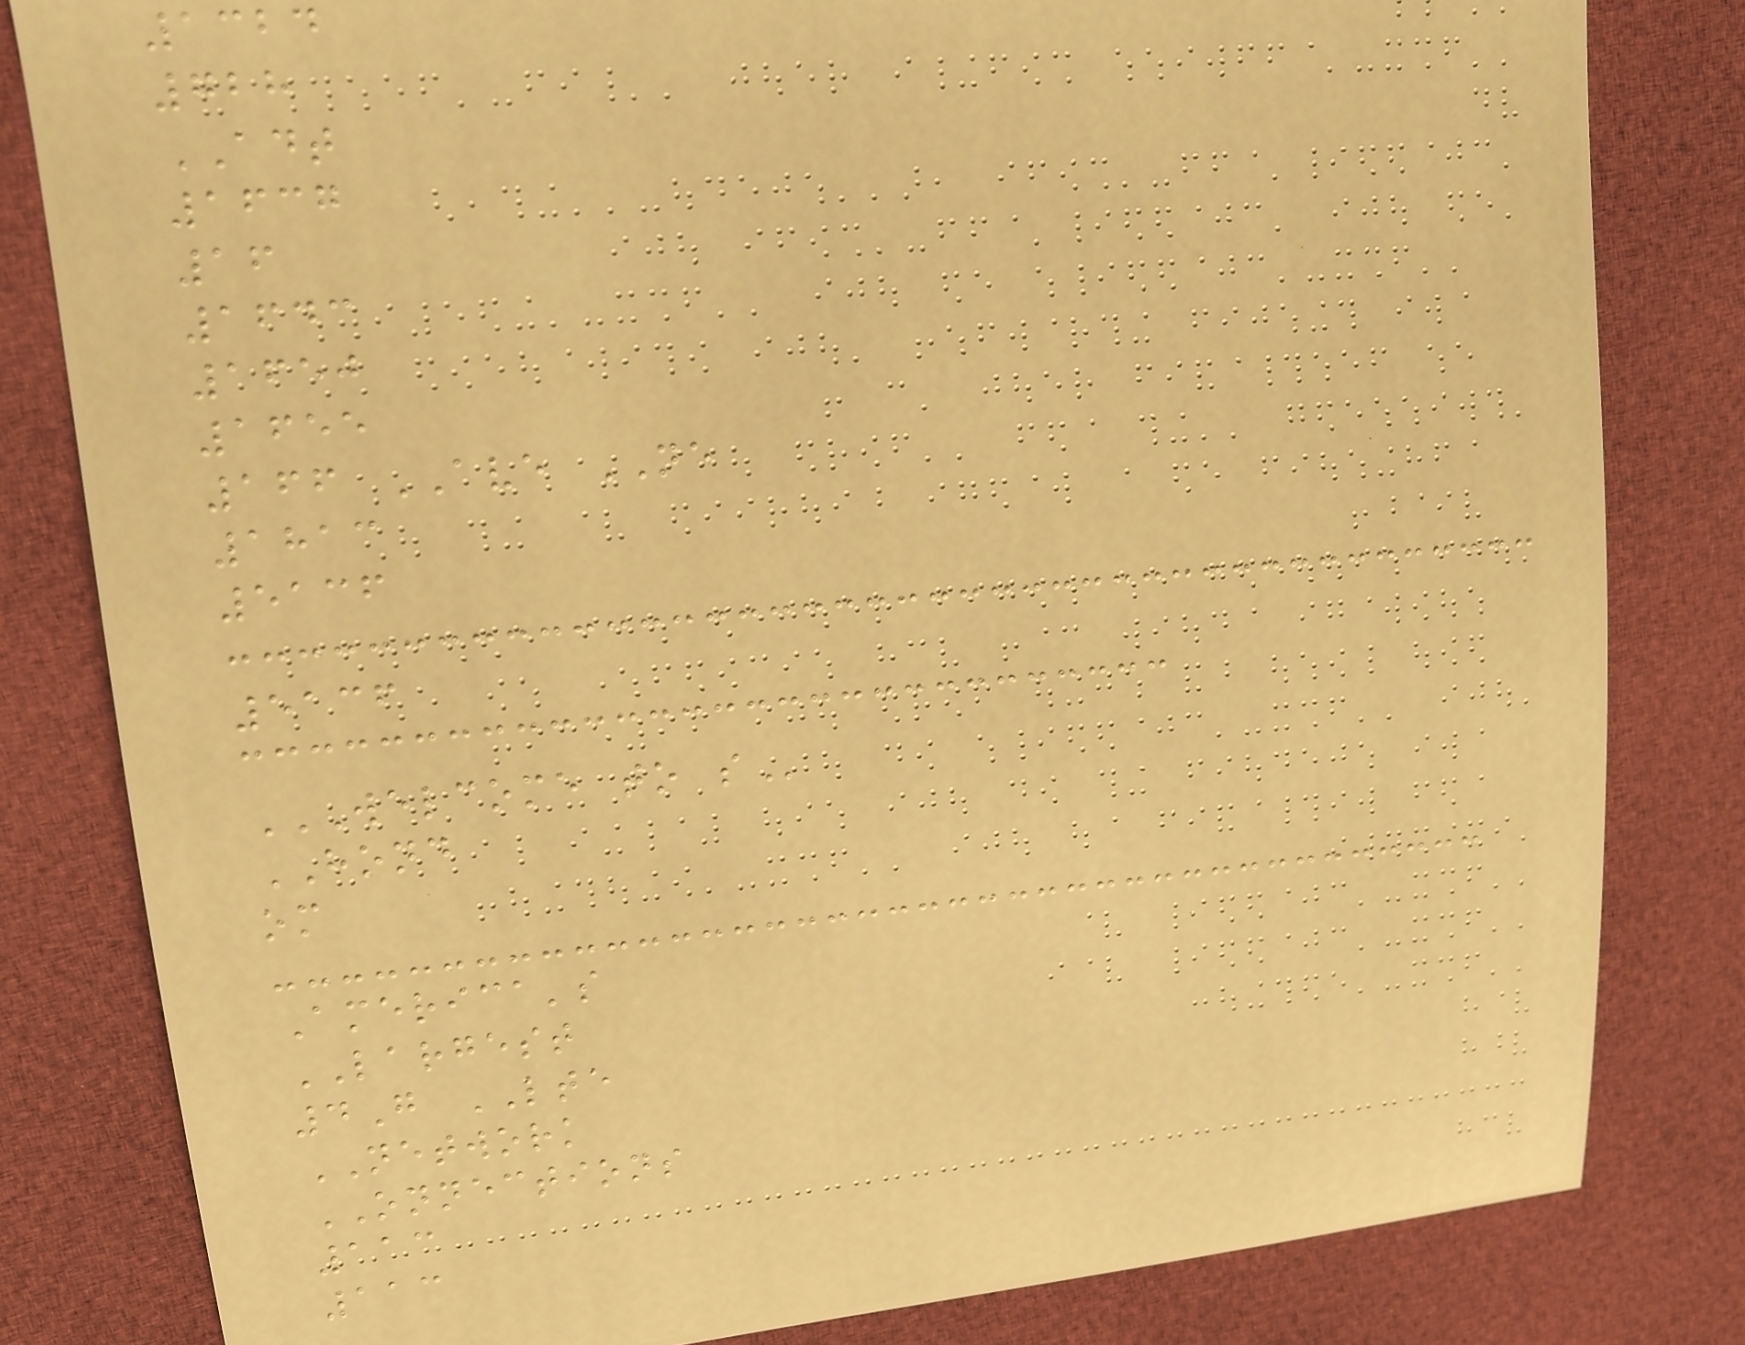1324
728
ADT
1637
16
1643
1650
1655
166 AVE NE
1813
5136
5136
WELCOME TO S
HOND
om
America's
LARGEST
4G LTE
NETWORK
ONNECTIONS
113
113
